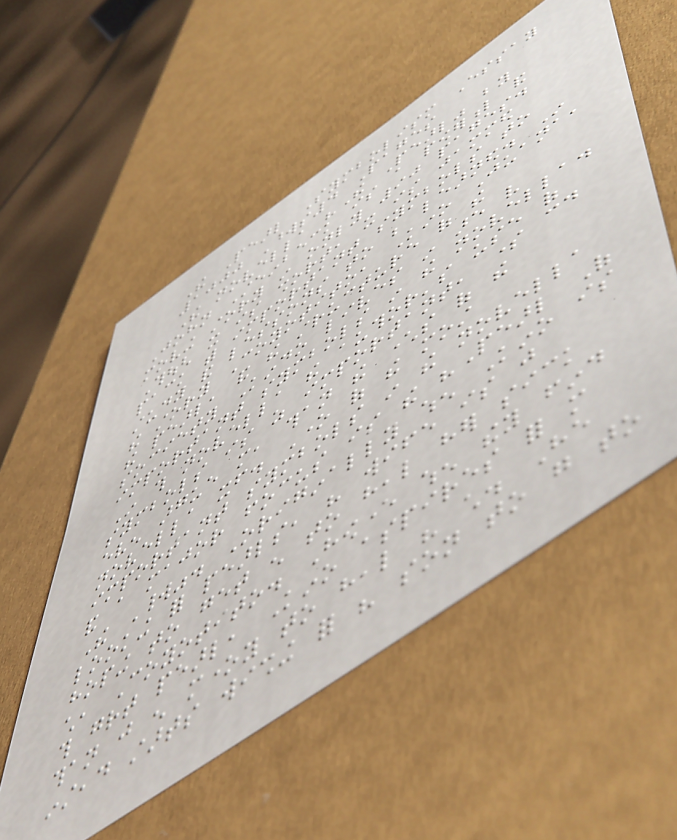The Pearl Symbolism Essay
1000 Words4 Pages
The novella "The Pearl" by
John Steinbeck is a powerful and
moving story in only 90 pages.
Though it is short, it is jammed
pack with important symbols to
study and lessons to be learned. In
the story Coyotito, Kino Juana,
the pearl, and the structure of the
society Kindo lives in are very
important symbols in the novella.
In this novella the author's use of
symbols is as important, some could
even argue more, than the characters of the
novella itself. One of the most
important symbols in the novella
and a major focus is the "Pearl Of
The World". Originally when Kino is
looking for pearls, his wife is just
hoping to get enough to heal her sick
child, Coyotito. However when they find
this great pearl, Kino aspires for more
than just enough money to heal his child. He
instead starts wishing for his son to go to
